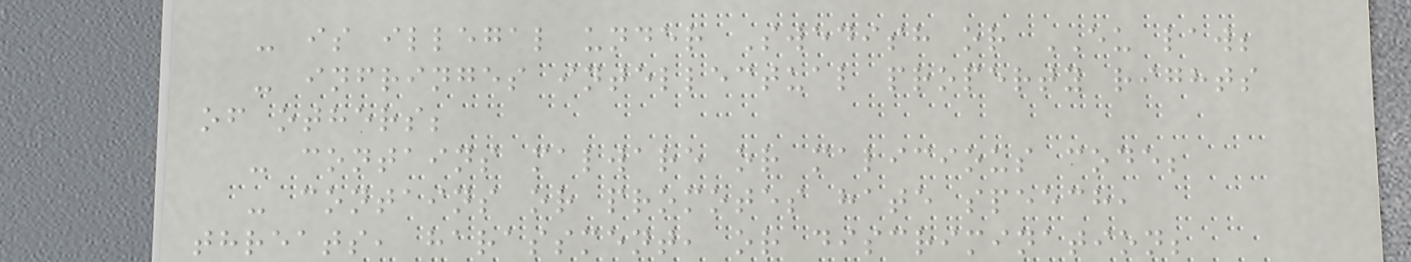- is illegal under Swedish or EU law;
- infringes intellectual property rights
of others;
- contains malware or malicious code;
- contains or promotes hate speech,
threats, harassment, or discrimination;
